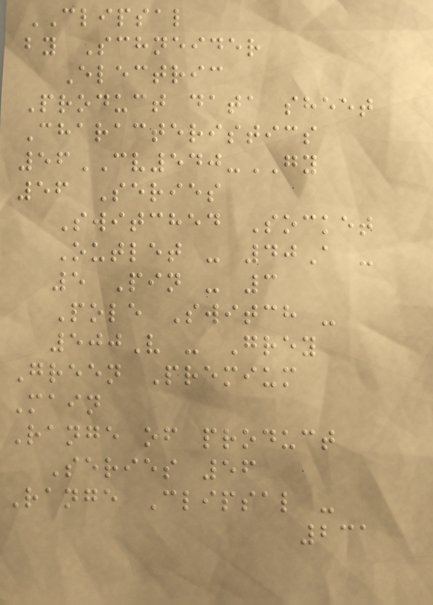CLIPSAL
by Schneider
Electric
Product data sheet
Characteristics
56CV540-GY
56 Series
Switched Socket
Outlet - 40A -
5 Pin - 3
Pole Switch -
500V - Grey
Green Premium
Main
Range of product
Series 56
Range Clipsal -
231
